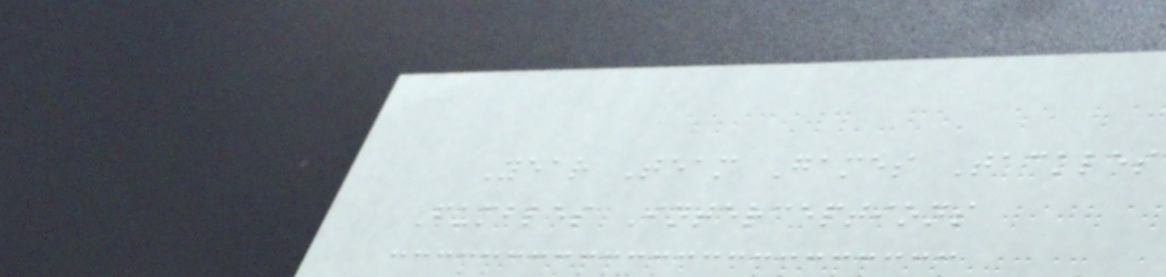Year Team Games Tackles
Fumbles Interceptions
